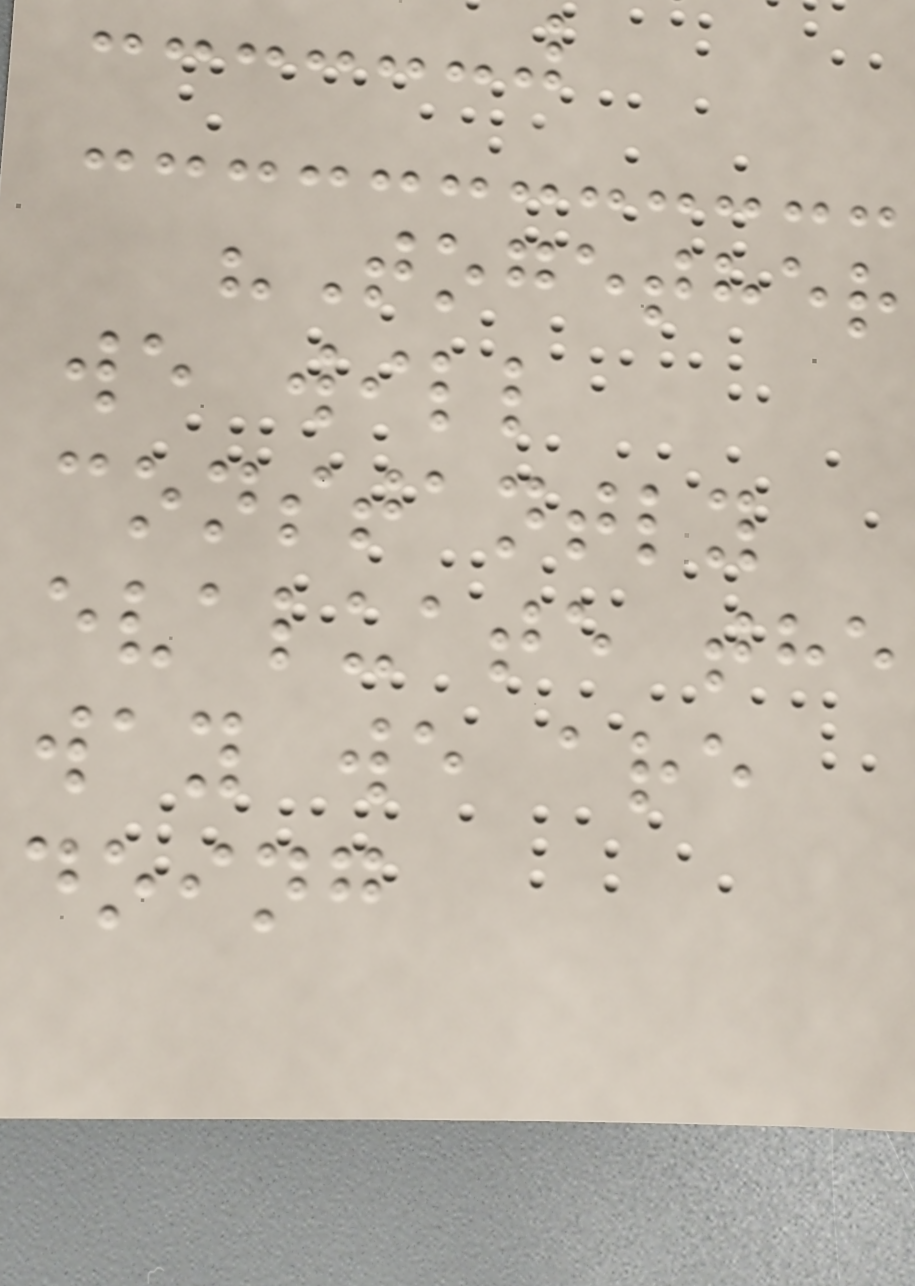"Together
we will
constantly
evaluate the
way we are
doing
